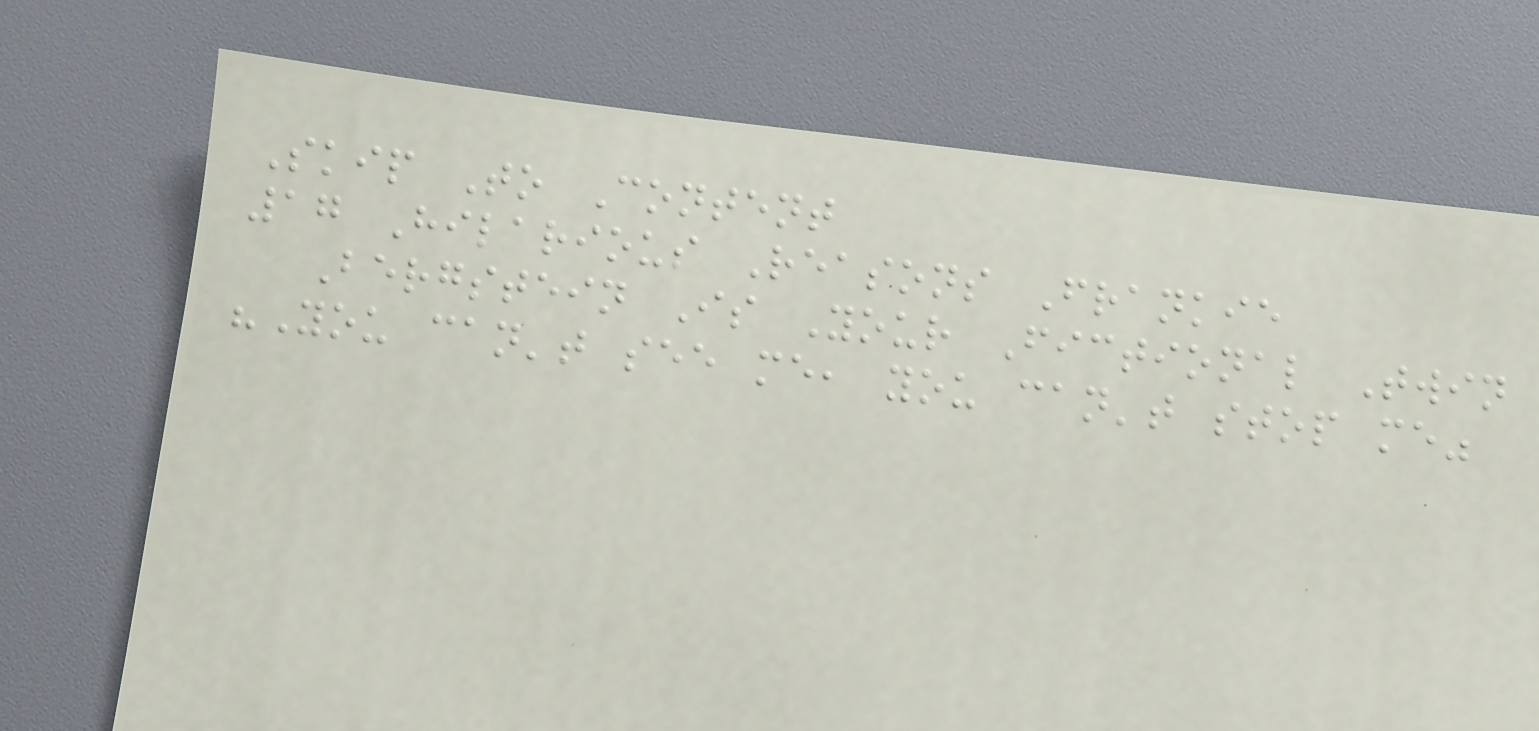Skip To Content
17 Hilarious Reasons Frankie
Bergstein Is Your Fictional Twin
"You can't see me, you can't stop me"
